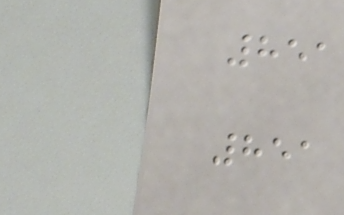851
851
